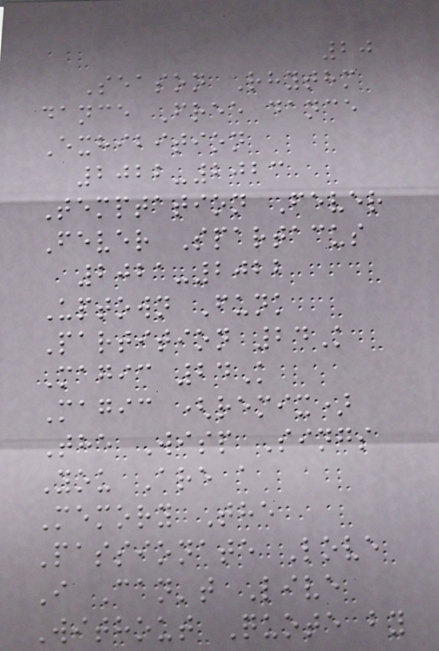20
Season Rhythm
dance Free dance
Exhibition
2022-2023
Temptation Fever
Fever Spartacus
2021-2022
Uptown Funk
Partition 24K
Magic 24K
Magic (remix)
The Wisp Sings
You Are a
Memory The
Passionate Love
I Can't Live
Without Quote by
